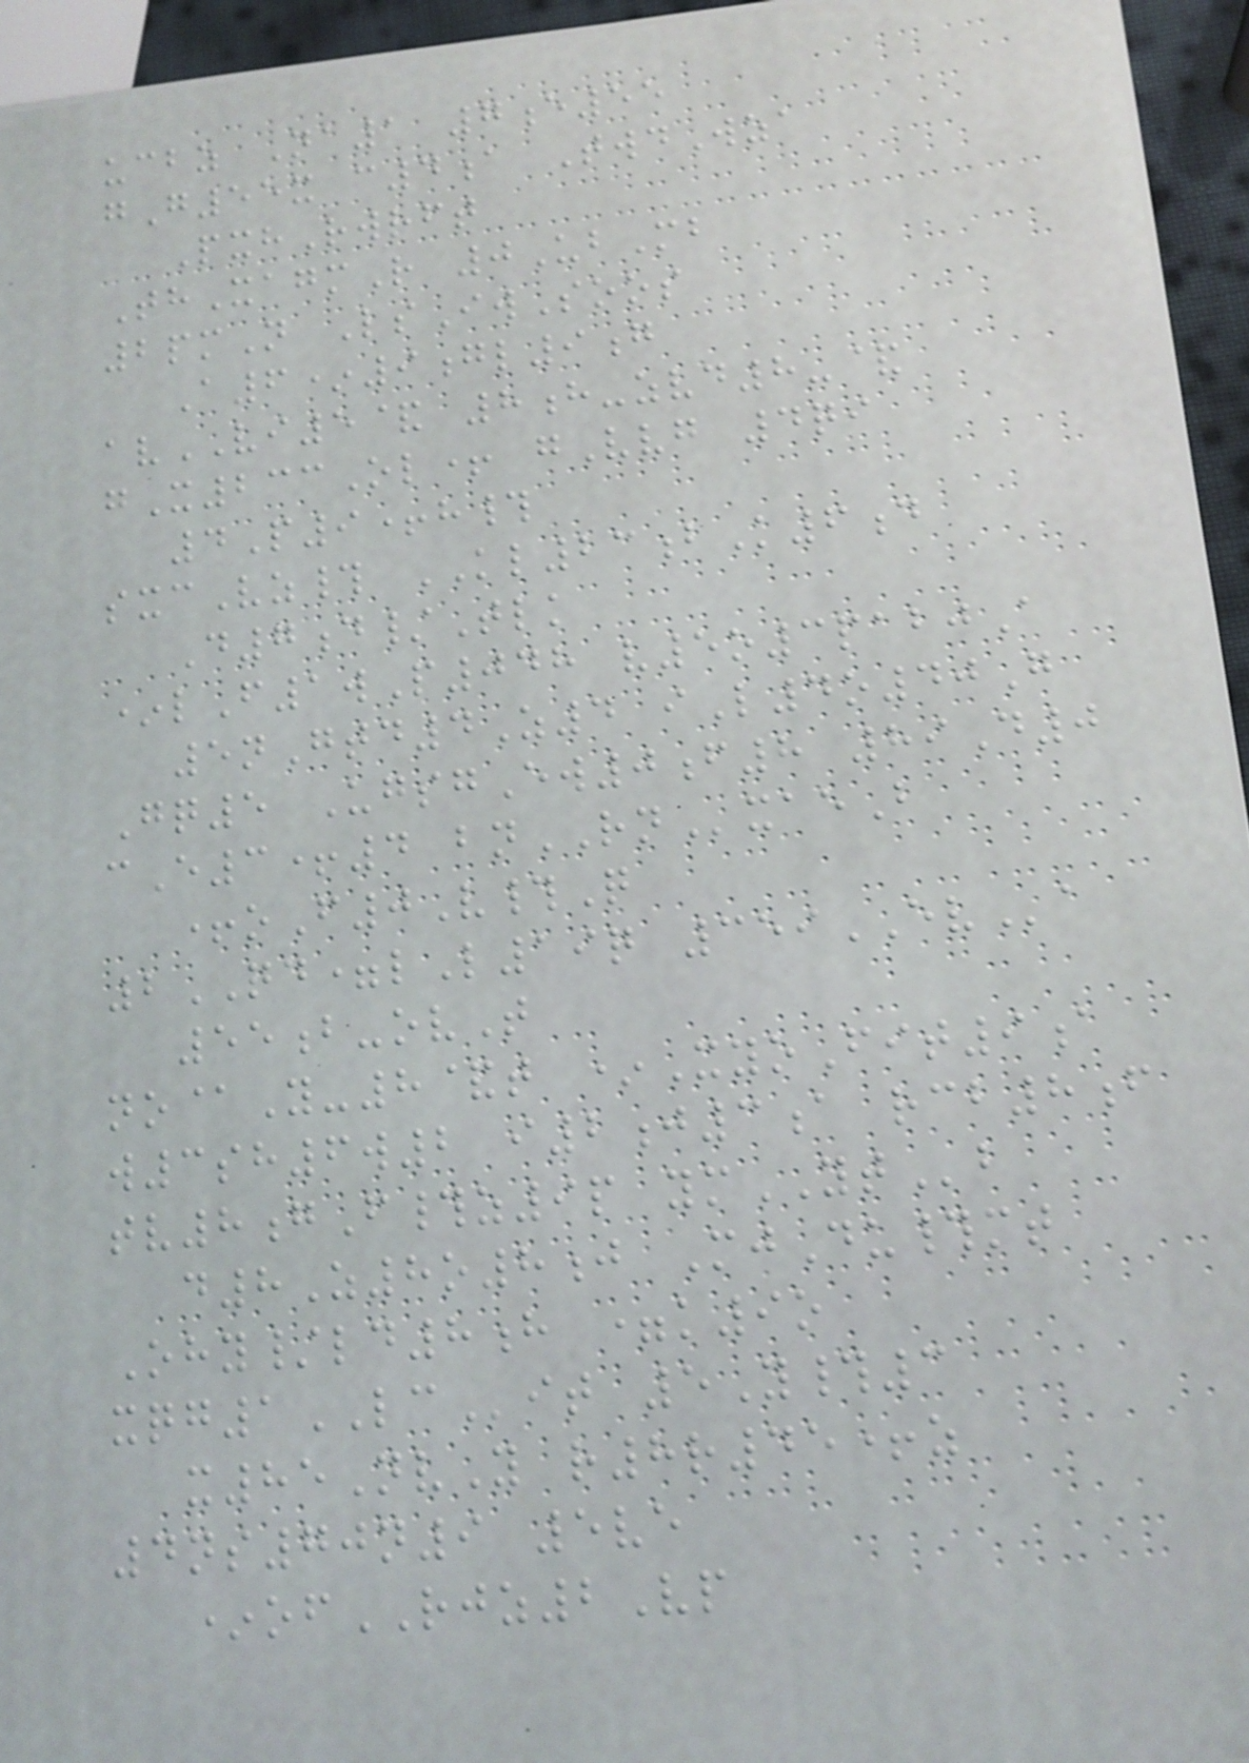ucbz Na1 7e55
gG55x c4a TwdWza
PxhRwrft
ThXagmR 0UbMb
2pmN LsIwSoos
A6*9gl9g
avVI5& 8h-zvd8-&
gX233Ol+ gVvg 4qi
4P9+h#
sxcVz# KL23bK6d
D7d/Tlk
*lF1wP048 v5o3pabjA
5nGtd4Z4 iL4o40G
Gq5 UgsgEw0f8 89D0
cE3+4 bnRNxaeB
+oF0V#Q
2QD=lL19q 359EVa
55b-ovT
no@Y-8&t *XyoFit9a
w3sh6w2 i2j3a rcb8f
tv8gF#z9p ymYTb
d8Z8o8j MjDu#mt
Ohy/ld8h =k9o
xqg1LCit 5Y#3
x85NvY r8r45+z
4ns70n9 5ve
*ofRJZ2Vp
